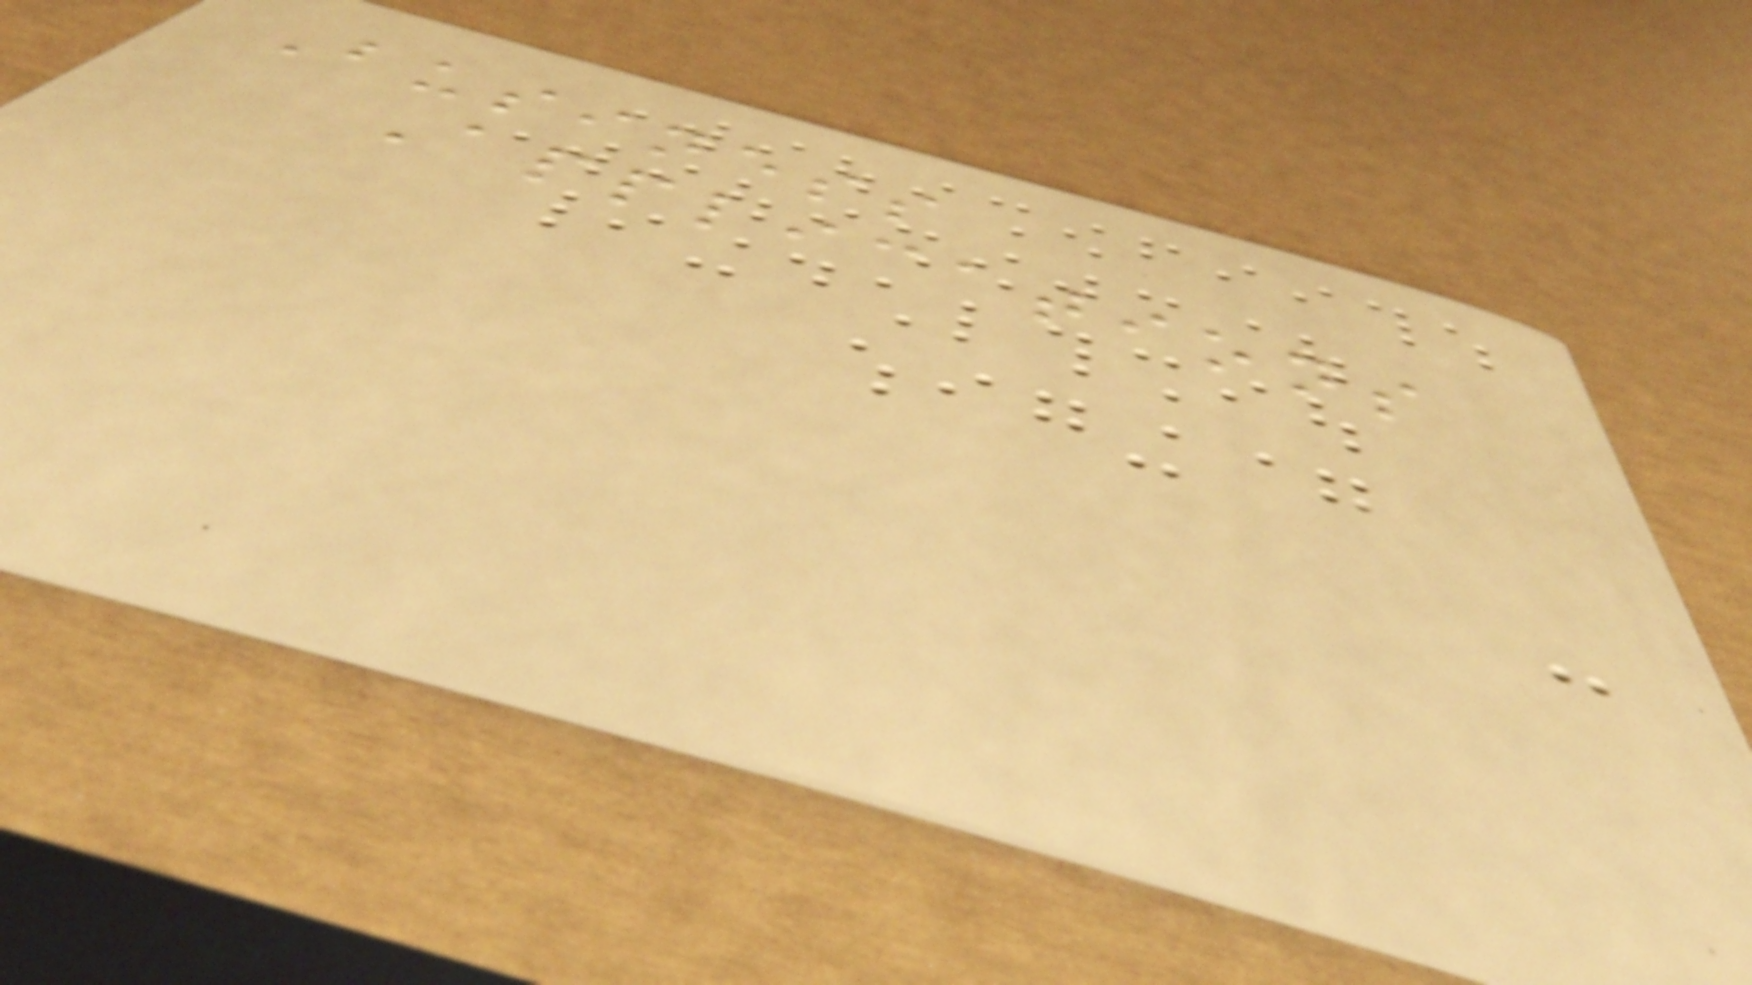Business
Applications
